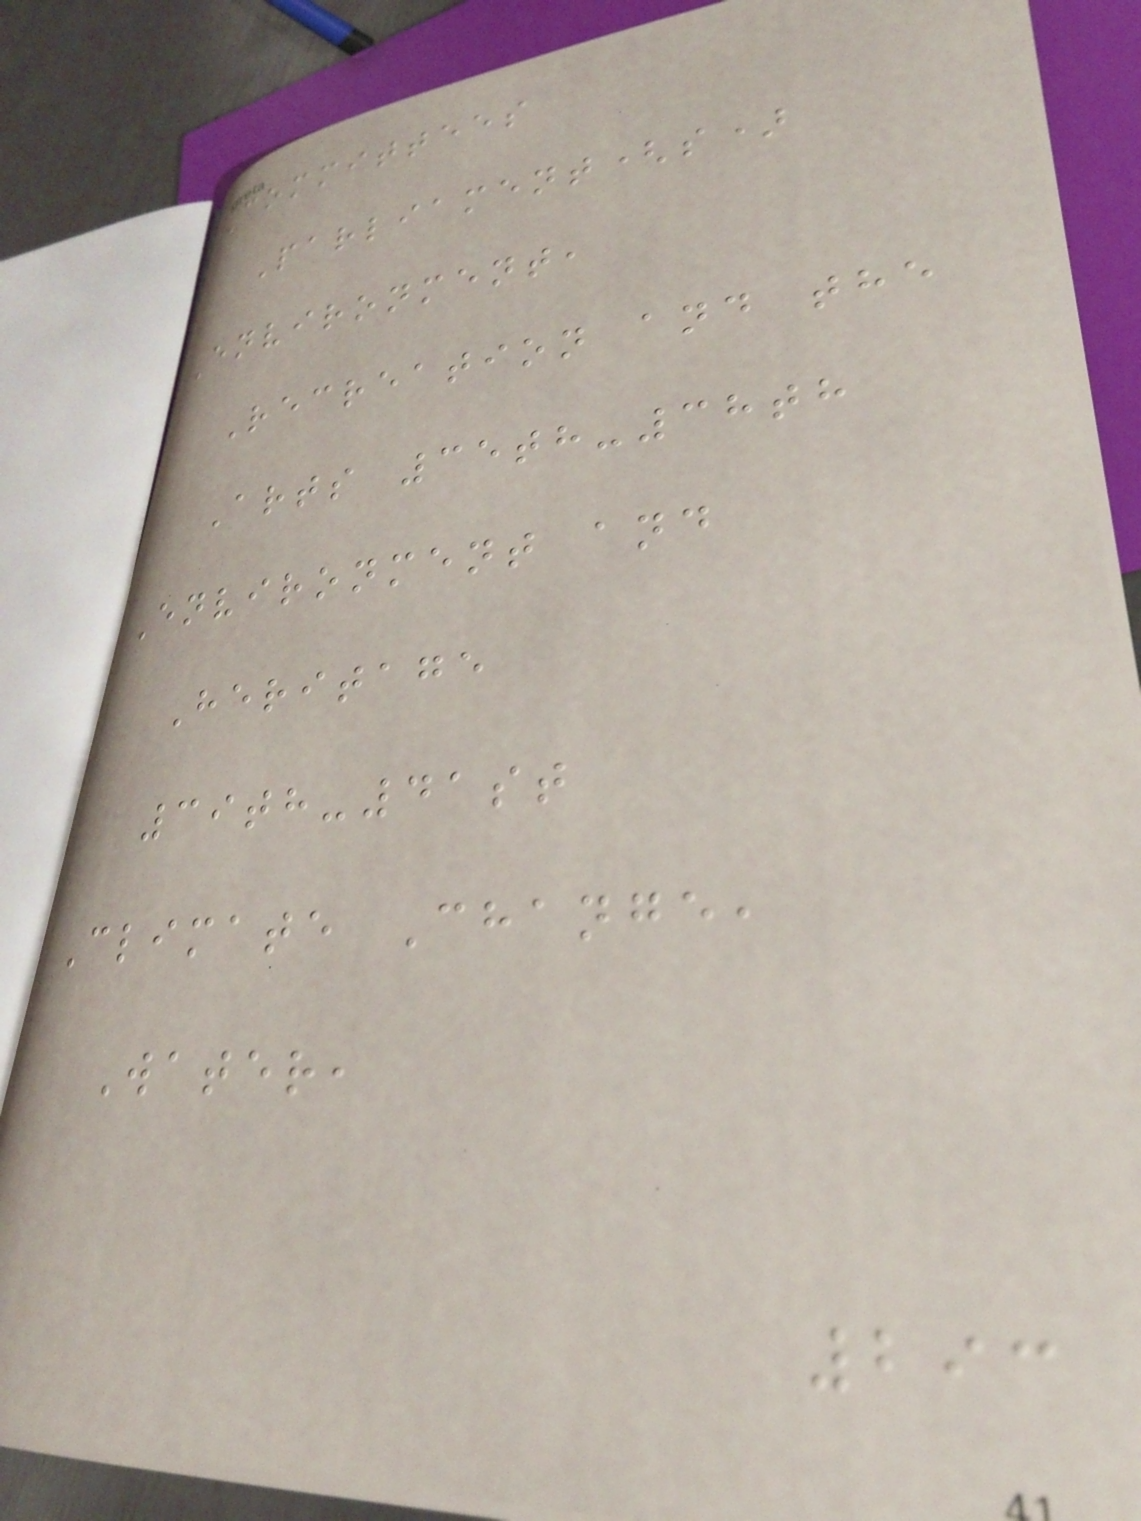Committees
Parliament(s)
Environment,
Recreation and the
Arts 35th-38th
Environment and
Heritage
39th-41st
Climate Change,
Water,
293
